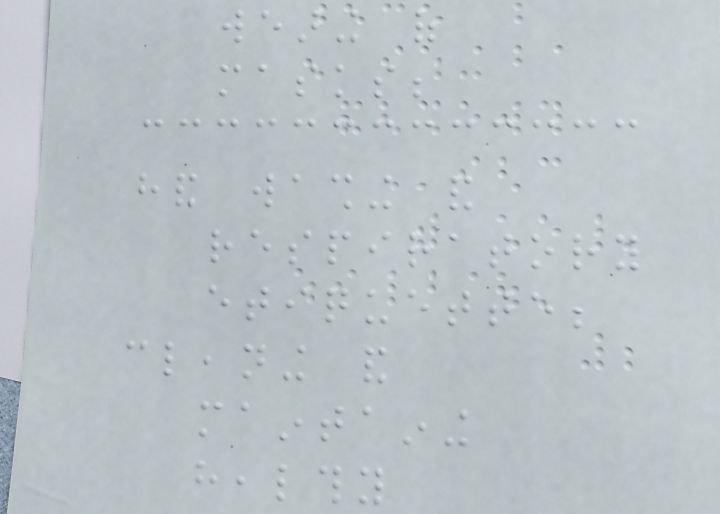wearing of
masks;
hand washing and
respiratory
etiquette;
cleaning and
maintaining
healthy
